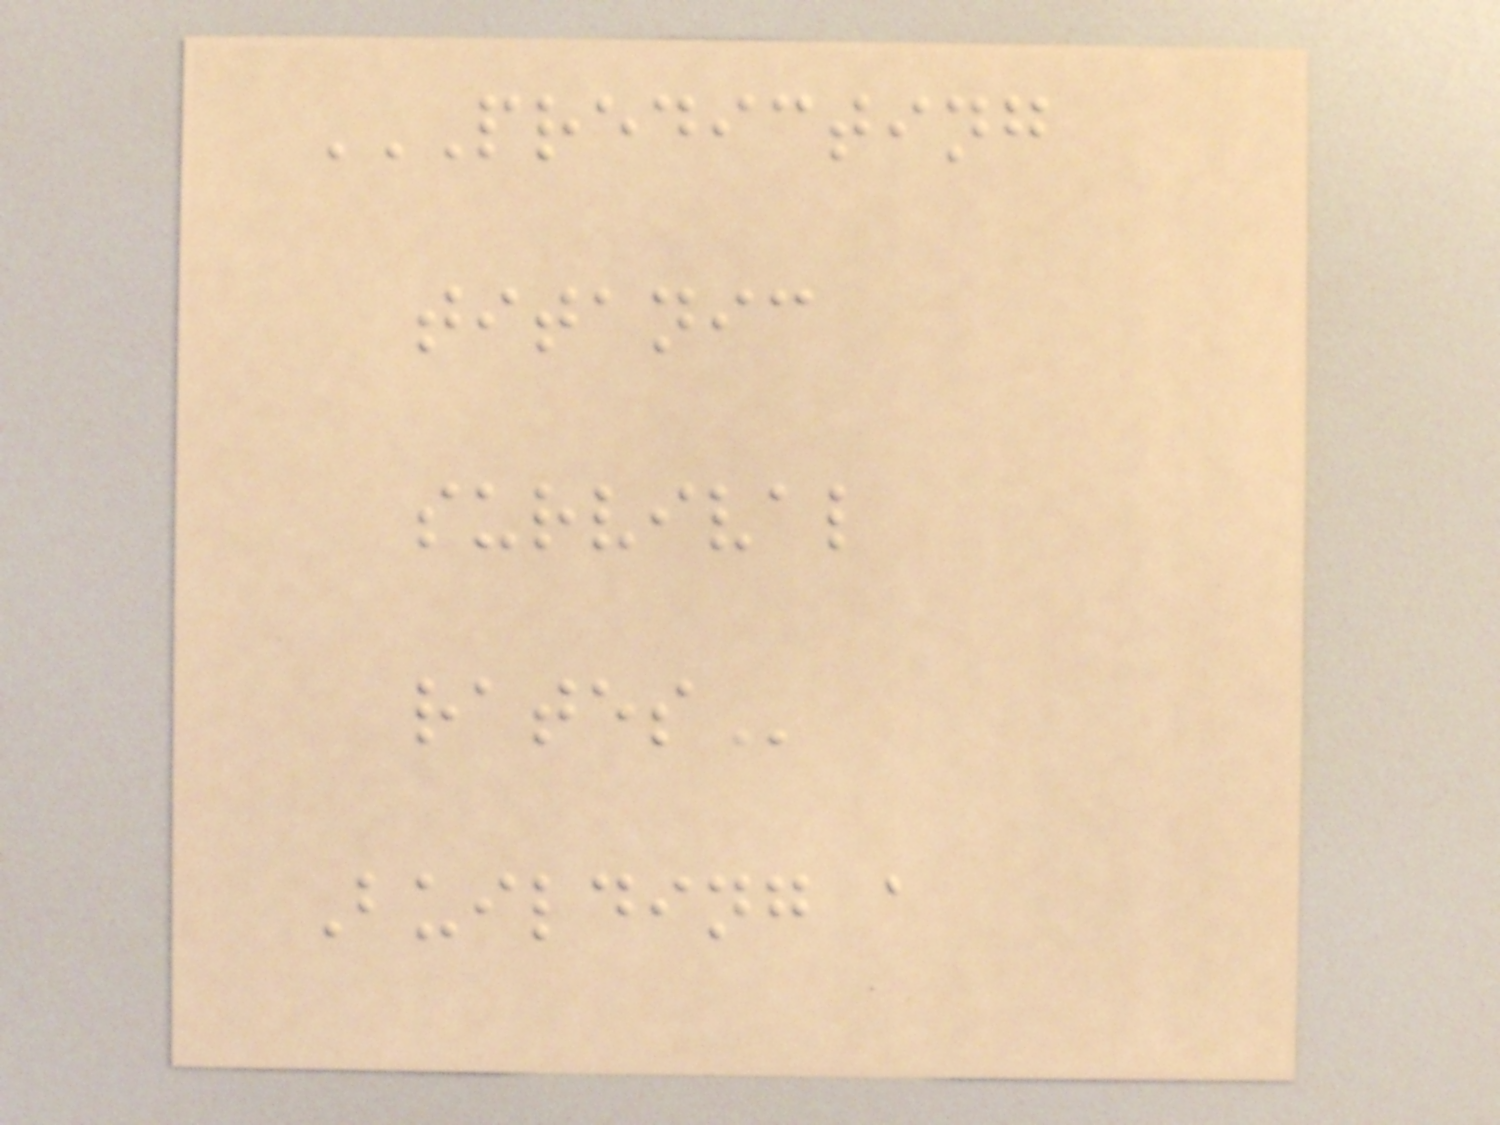PREDICTING
TITANIC
SURVIVAL
RATES
Building a
